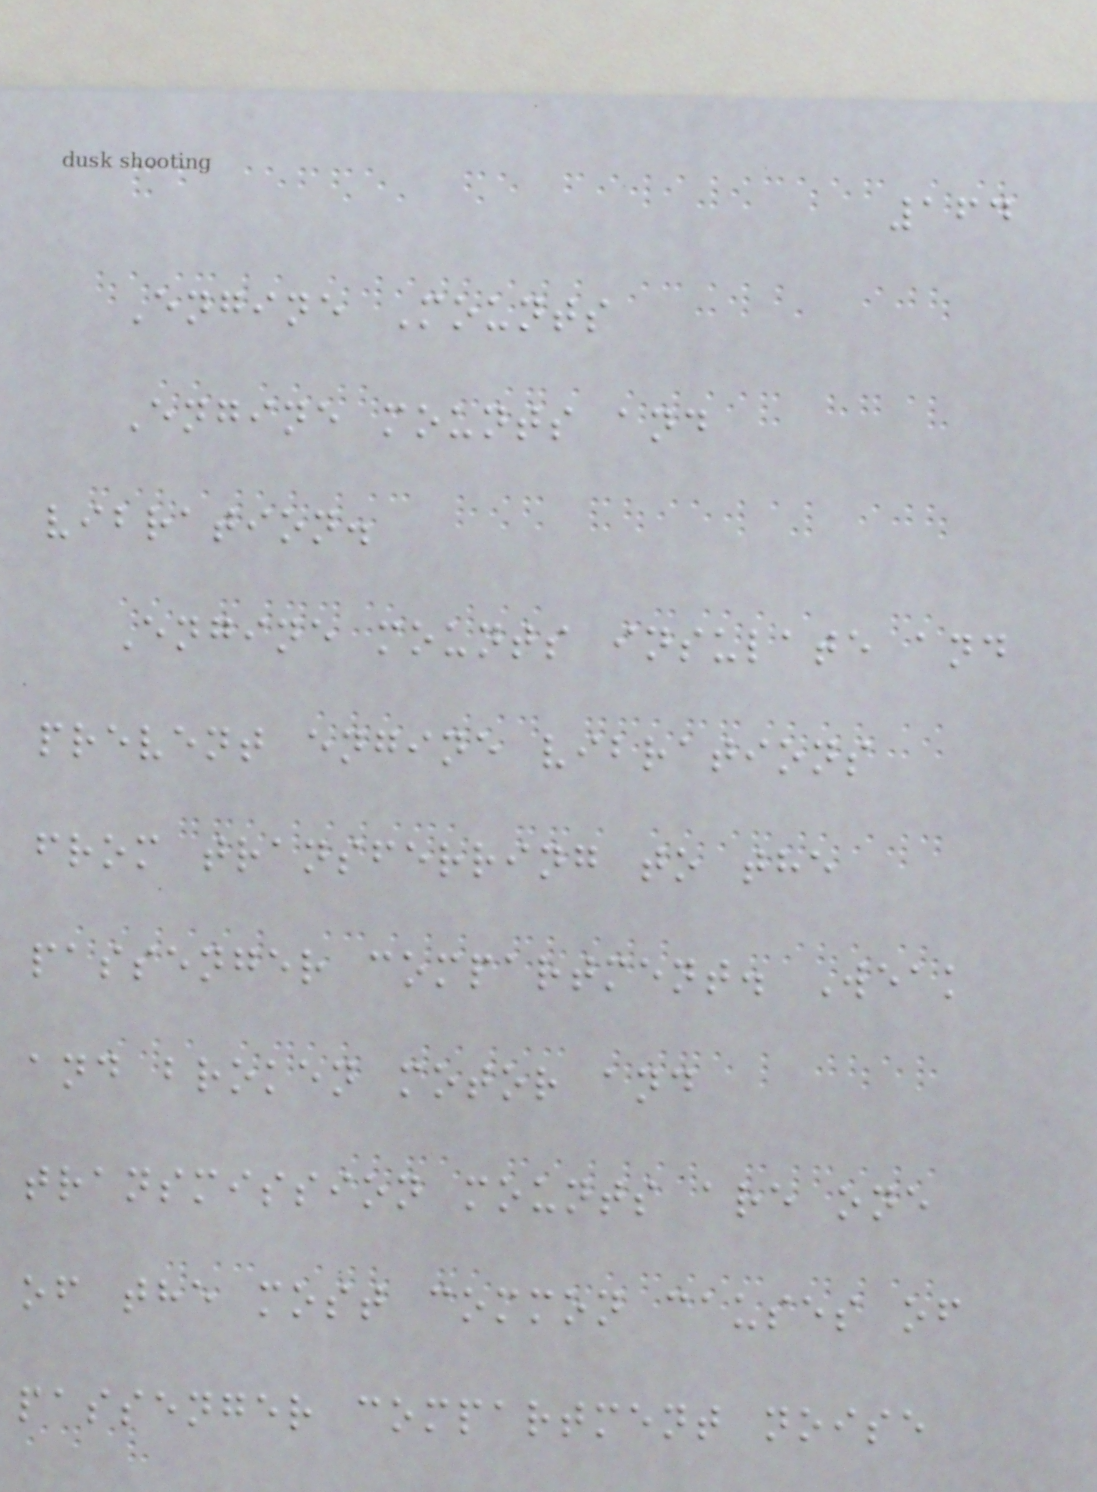164
Engine Mounts
Engine mounts and
vibration.
Engine mounts insulate and
prevent engine vibrations
from transferring to the
passenger compartment. Weak
and broken motor and
transmission mounts are one
of the most common causes of
passenger compartment noise
